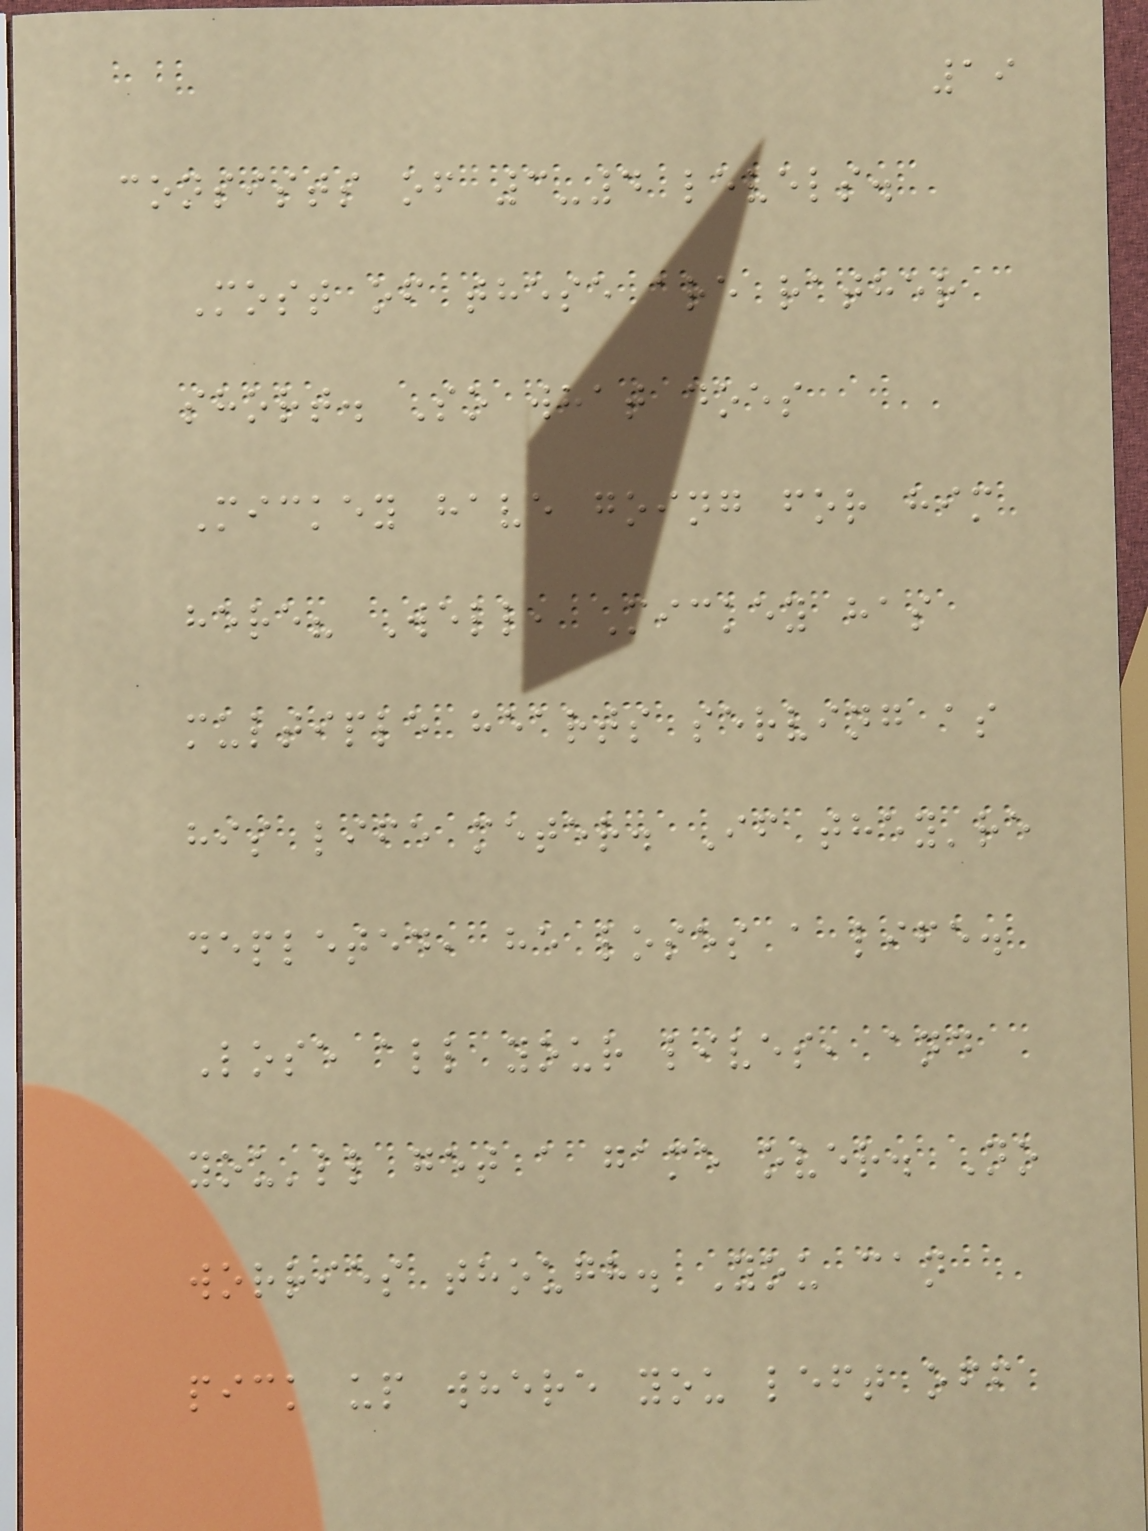19
consists of 3-4 levels.
Most of these are rather
short. So what does
Mickey have going for him
here? Well, Mickey has
multiple hearts serving as
his life meter. If they're
depleted, he loses a life.
Lose all your lives, and
you'll get a game over. No
worries though. You can
pick up where you left off
